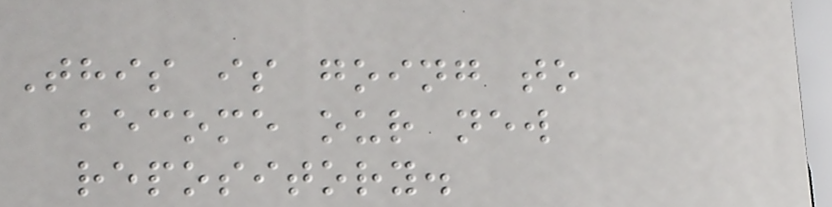This is going to
become our new
repository.
